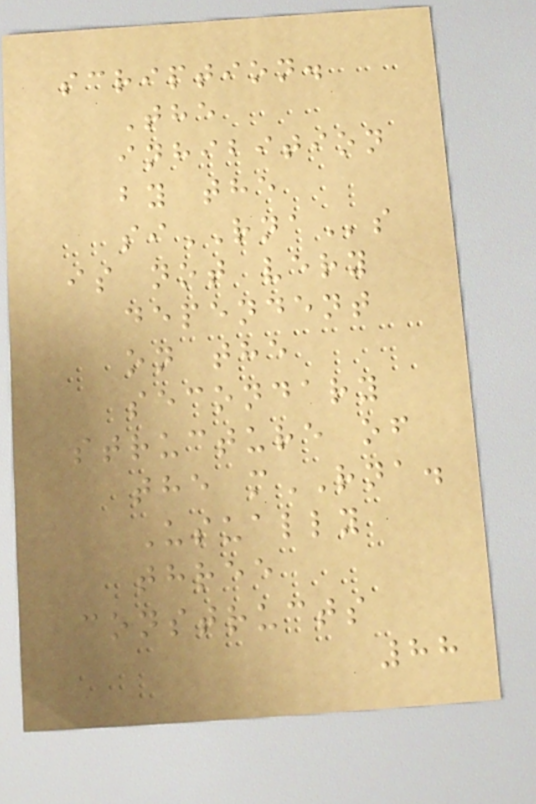scription.
The
inhibition
by the
siRNAs
is not very
dependent
on the
secondary
structure of
the mRNA.
Usually
three
constructs
88
